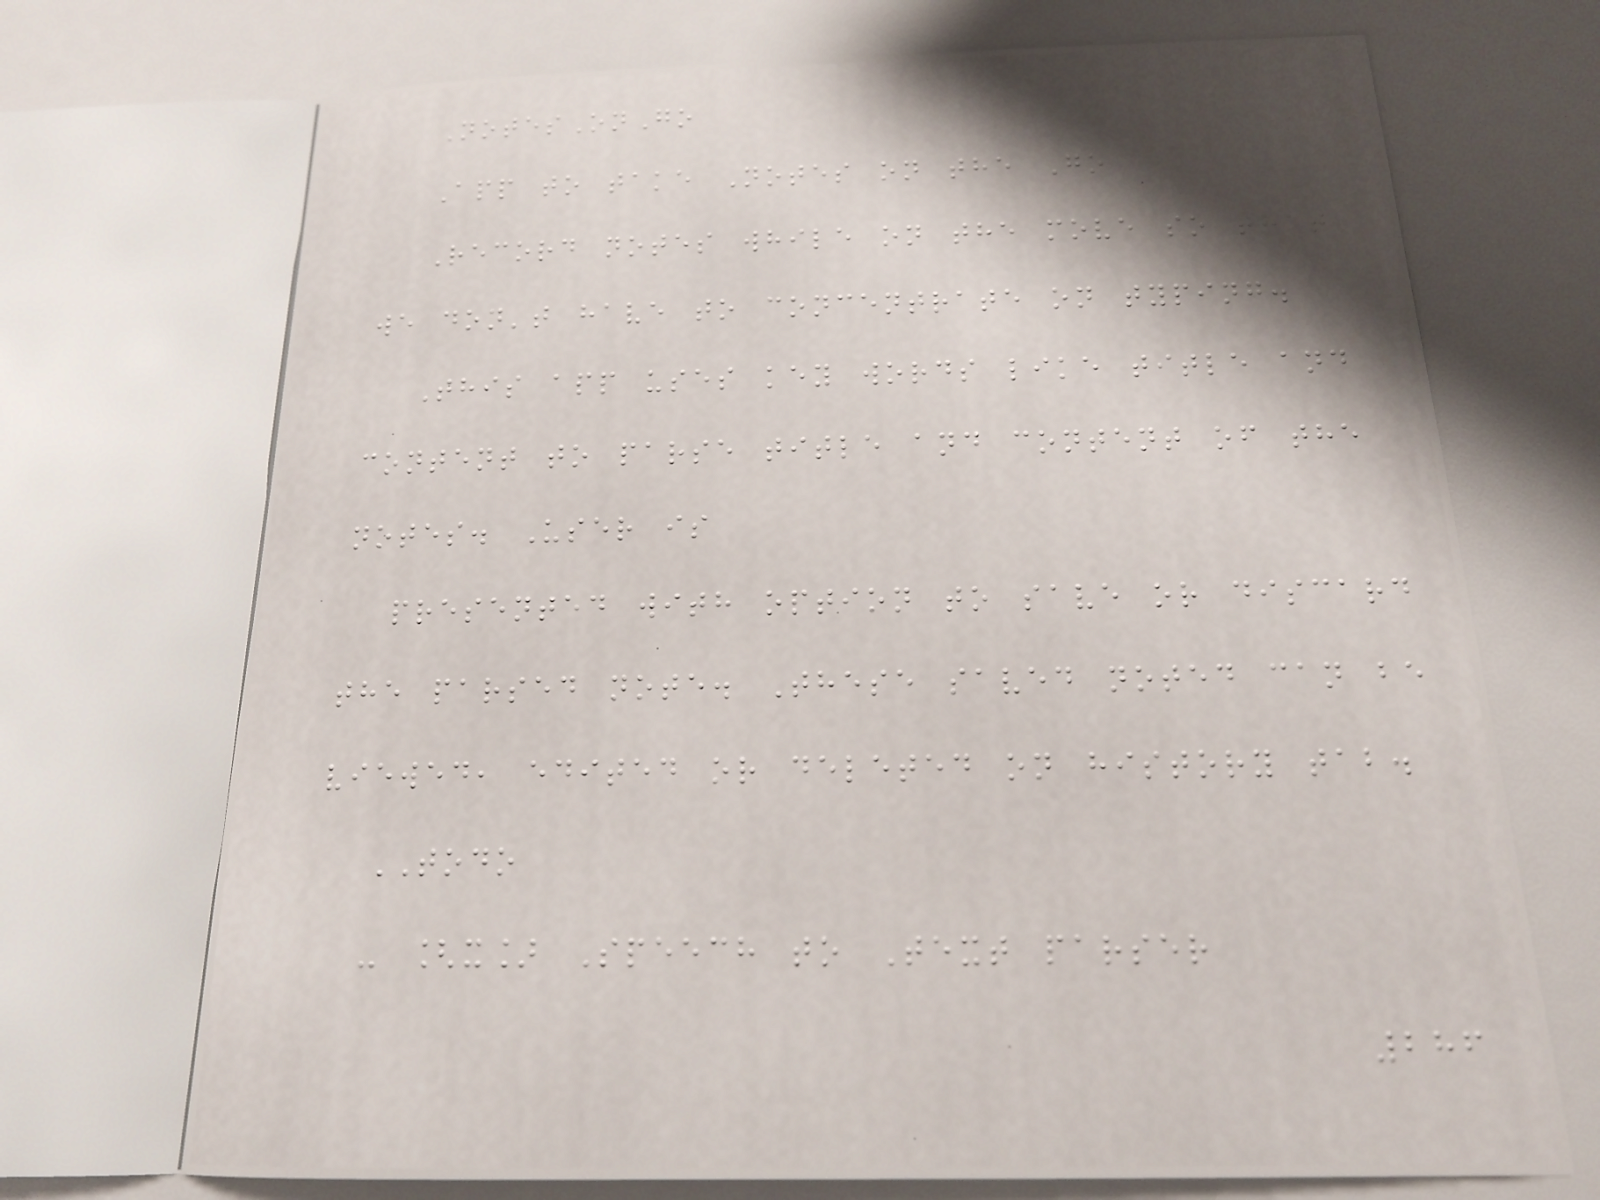NotesOnGo
App to take Notes on the Go
Record notes while on the move so that
we don't have to concentrate on typing.
This app uses key words like title and
content to parse title and content of the
notes. User is
presented with option to save or discard
the parsed note. These saved noted can be
viewed, edited or deleted on history tab.
TODO
- [x] Speech to Text parser
286
